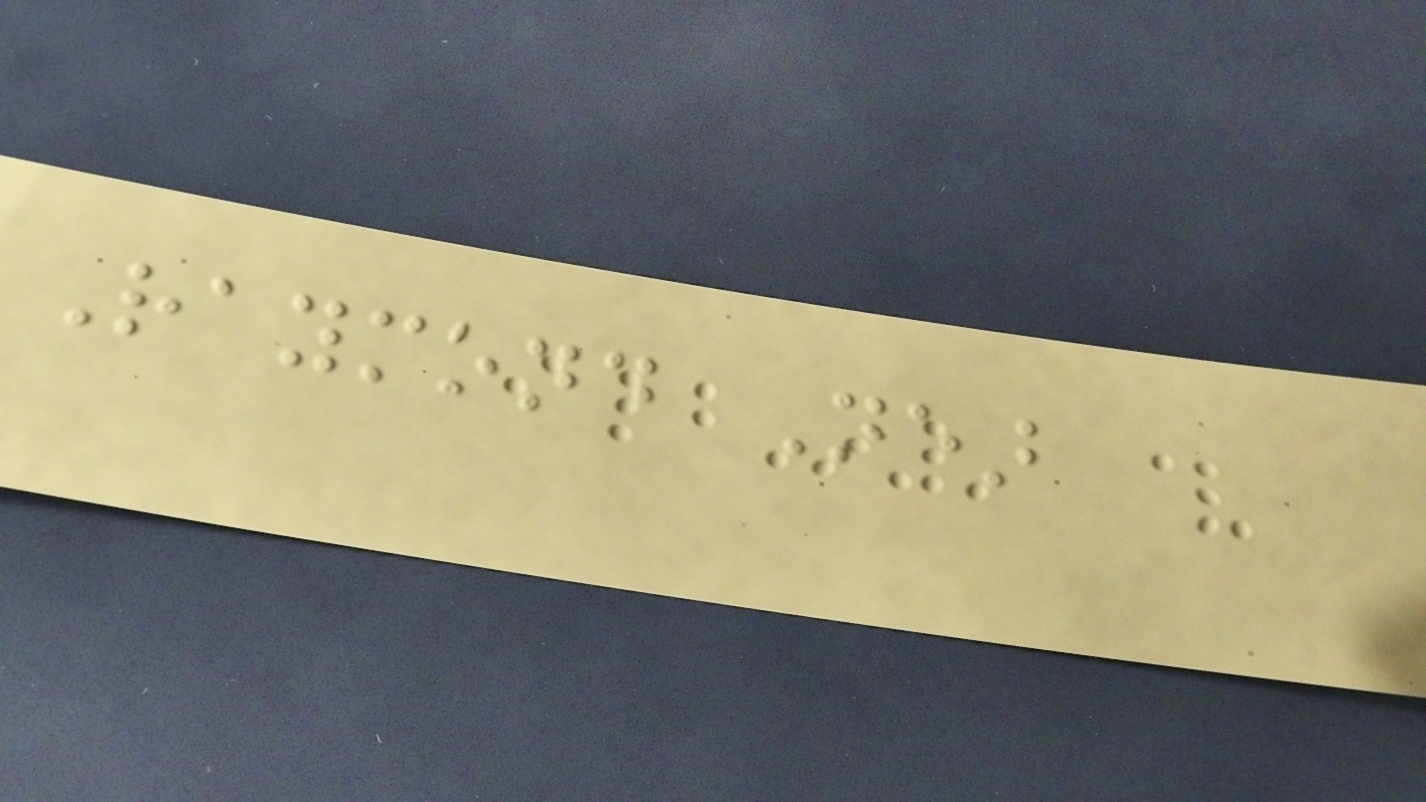Raymond Near
